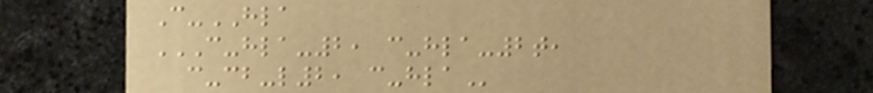C-HLA
C-HLA-2, C-HLA-2T,
C-CB-L2, C-HLA
